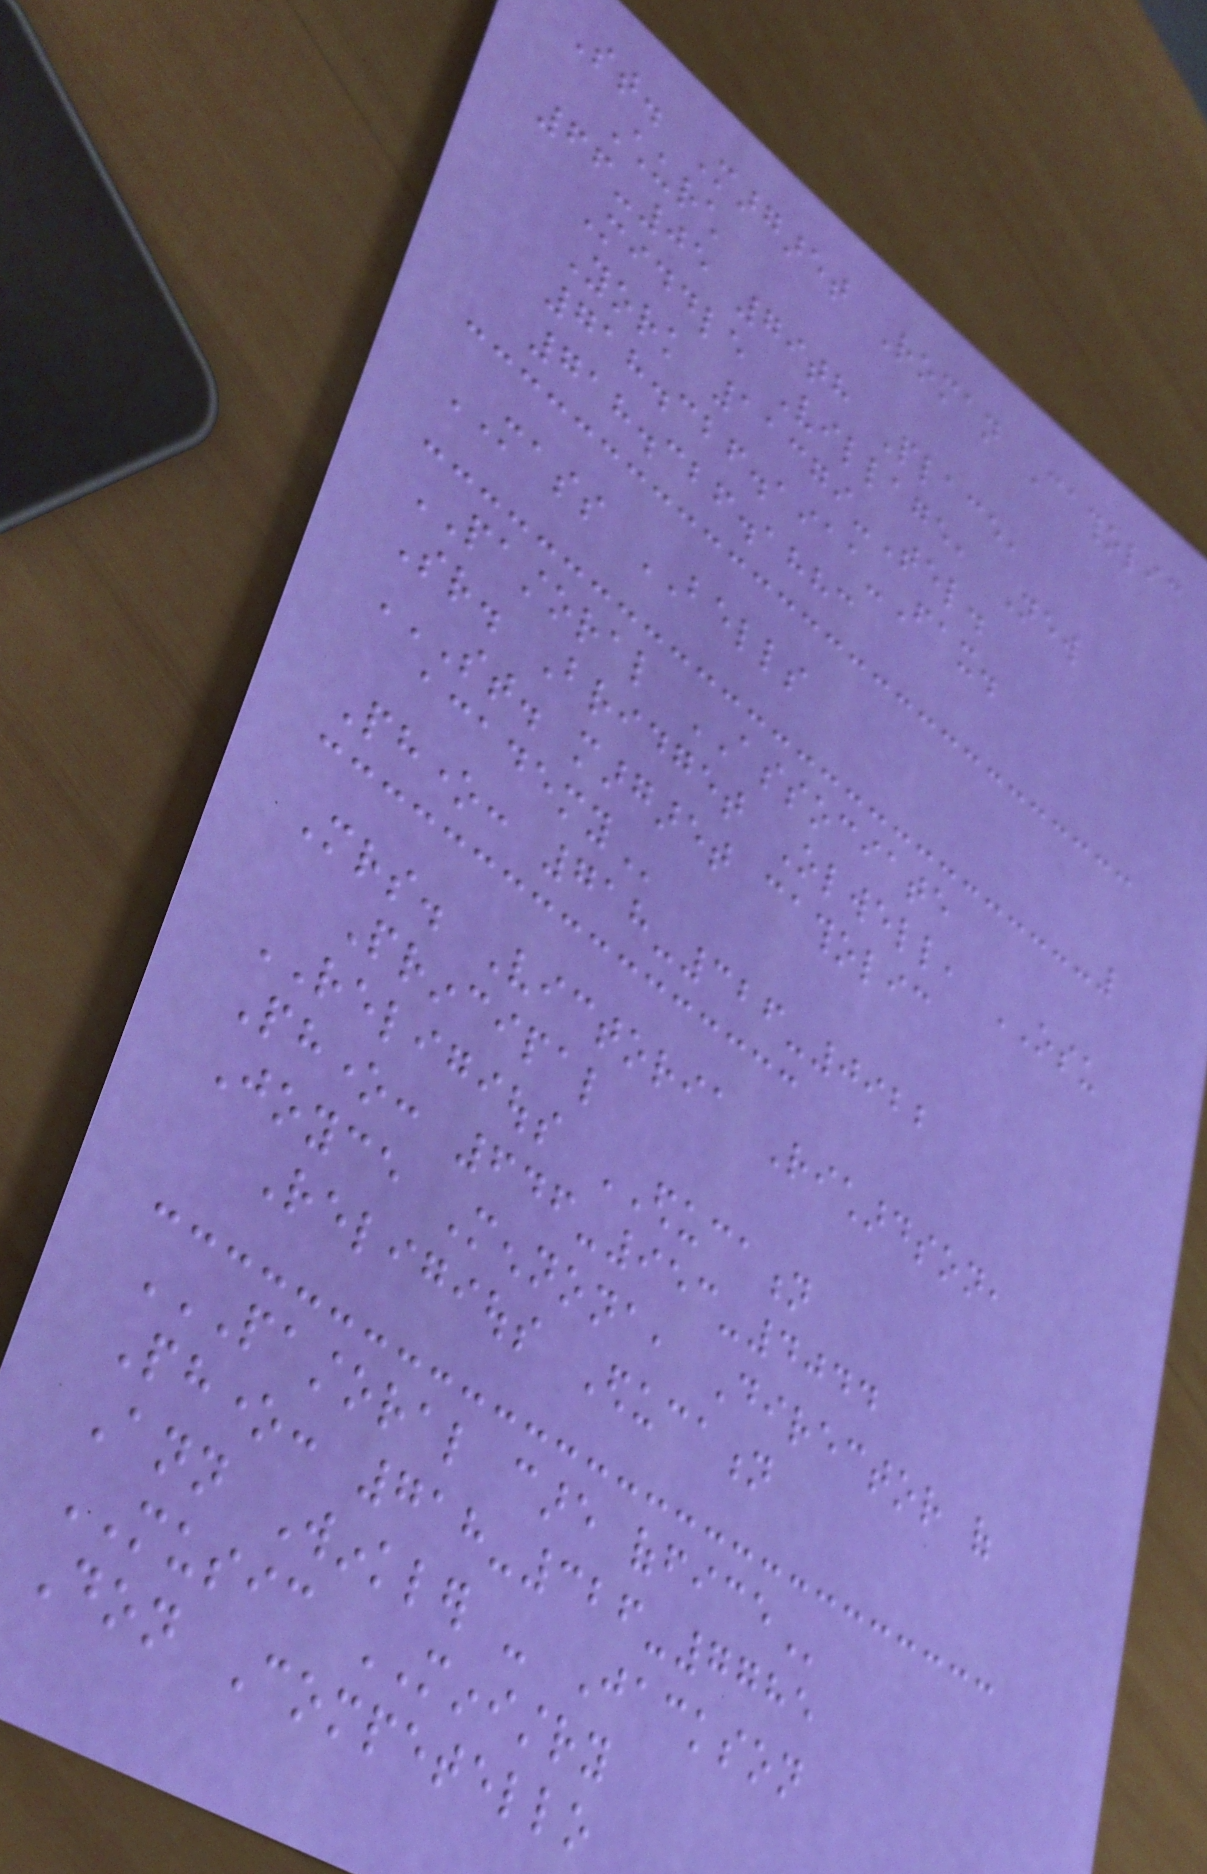St. Margaret Roman Catholic
Church
66-05 79th Place,
Middle Village, New
York 11379-Tel.
718.326.1911-Fax.
718.326.1883
MASS BELLS
PASTORAL ASSOCIATE
Sr. Bridget Olwell, OSU
ST. MARGARET CATHOLIC
ACADEMY
Phone: 718-326-0922
Mrs. Victoria Richardson,
Principal
RELIGIOUS EDUCATION
Phone: 646-953-4044
Joyce Mennona, Director of
Religious Education
PASTORAL CARE OFFICE
Phone: 718-326-7785
Ann Winkler - Jackson
MUSIC MINISTRY
Don Competello
